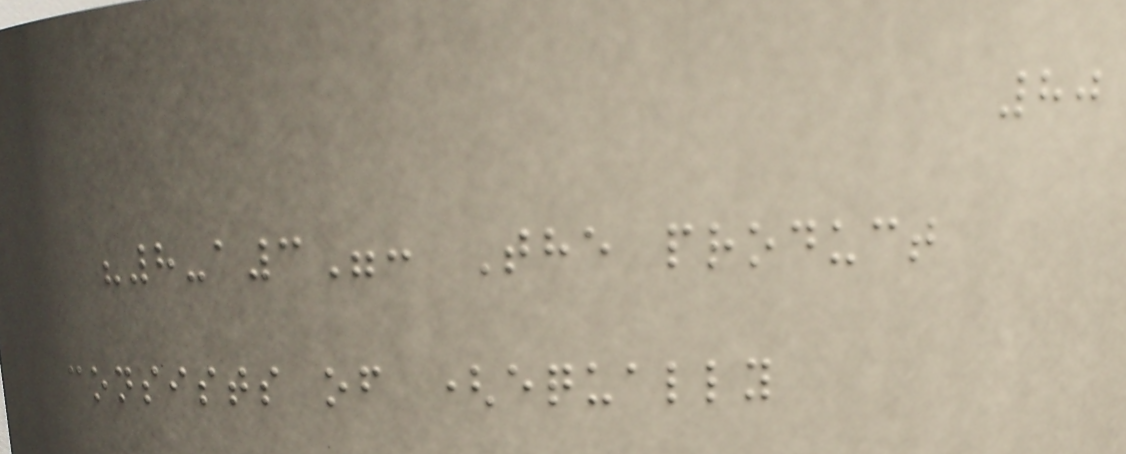80
"8-a3": The product
consists of (equally
